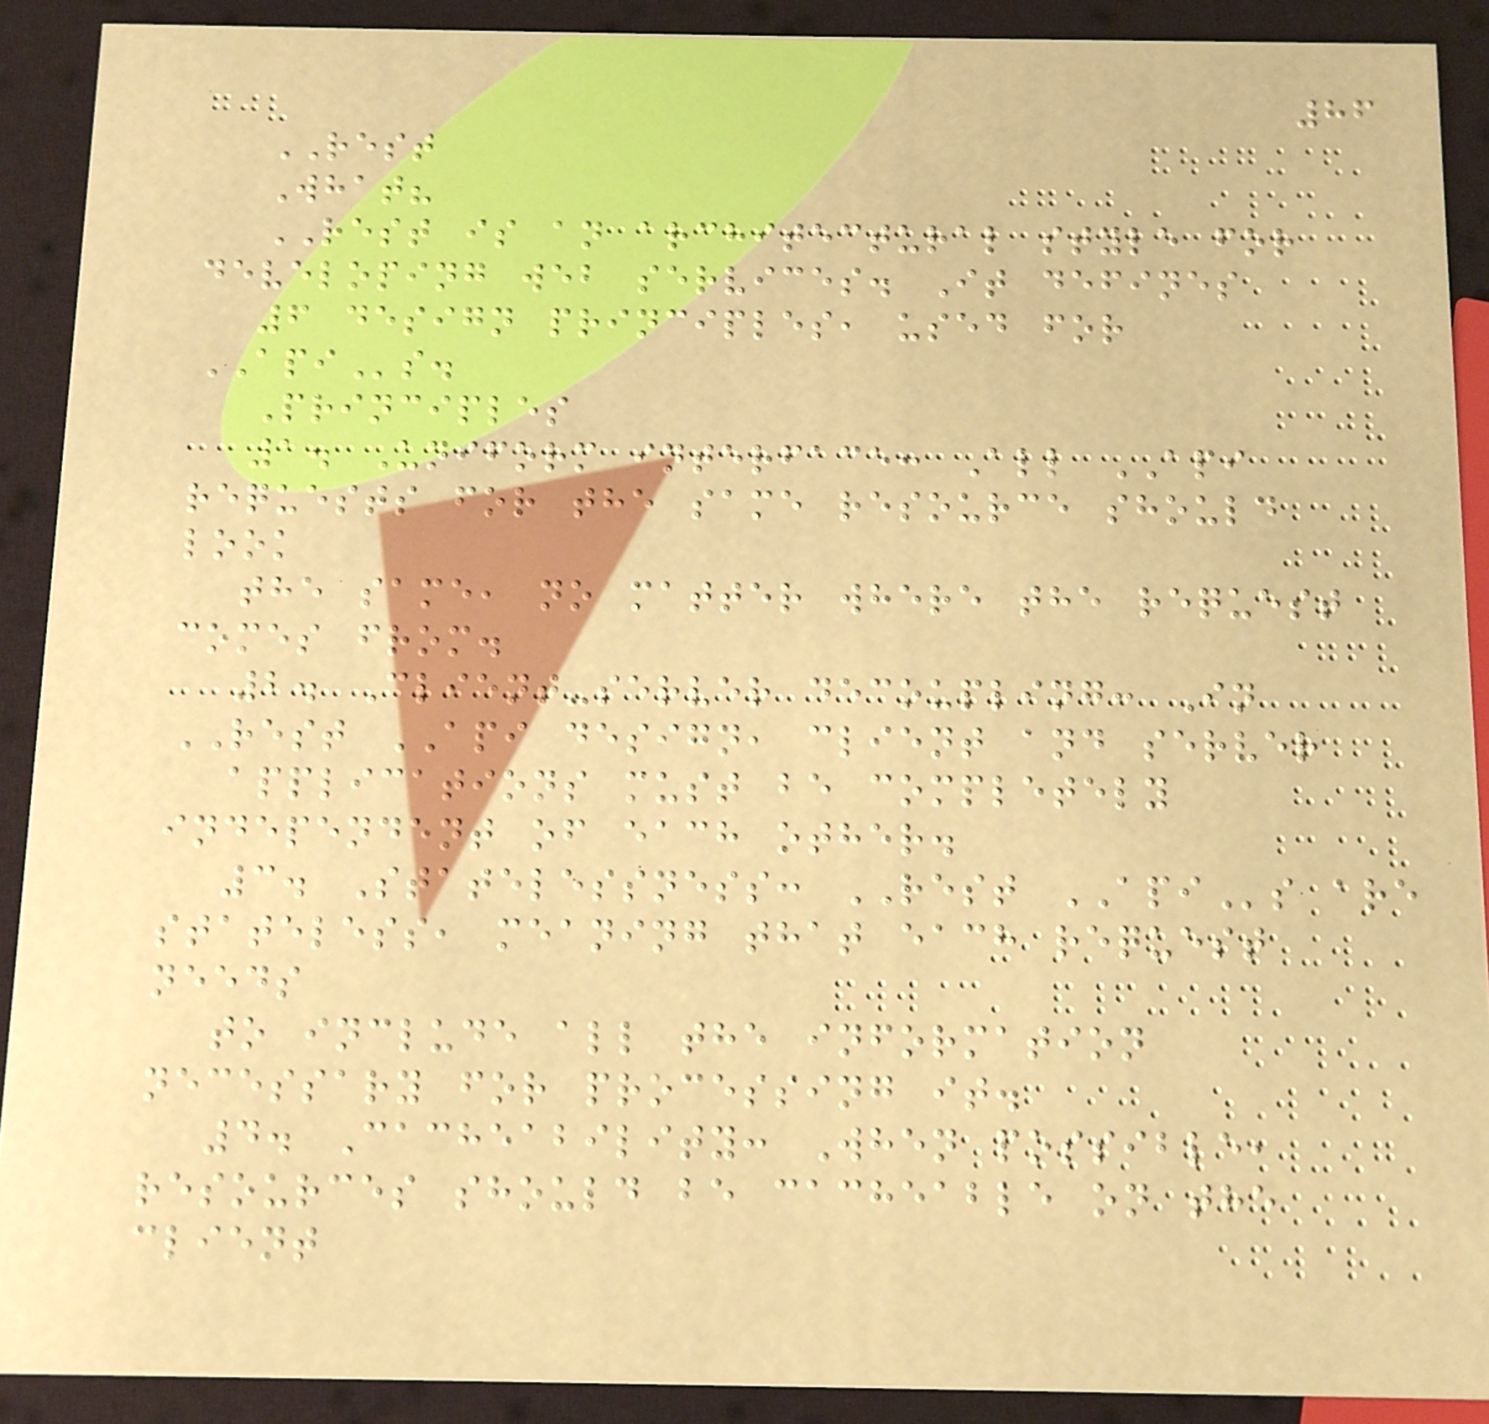86
REST
What?
REST is an architectural style for
developing web services. It defines
6 design principles, used for
APIs.
Principles
1. Uniform interface: All API
requests for the same resource should
look
the same, no matter where the request
comes from.
2. Client-server decoupling: In
REST API design, client and server
applications must be completely
independent of each other.
3. Statelessness: REST APIs are
stateless, meaning that each request
needs
to include all the information
necessary for processing it.
4. Cacheability: When possible,
resources should be cacheable on the
client
